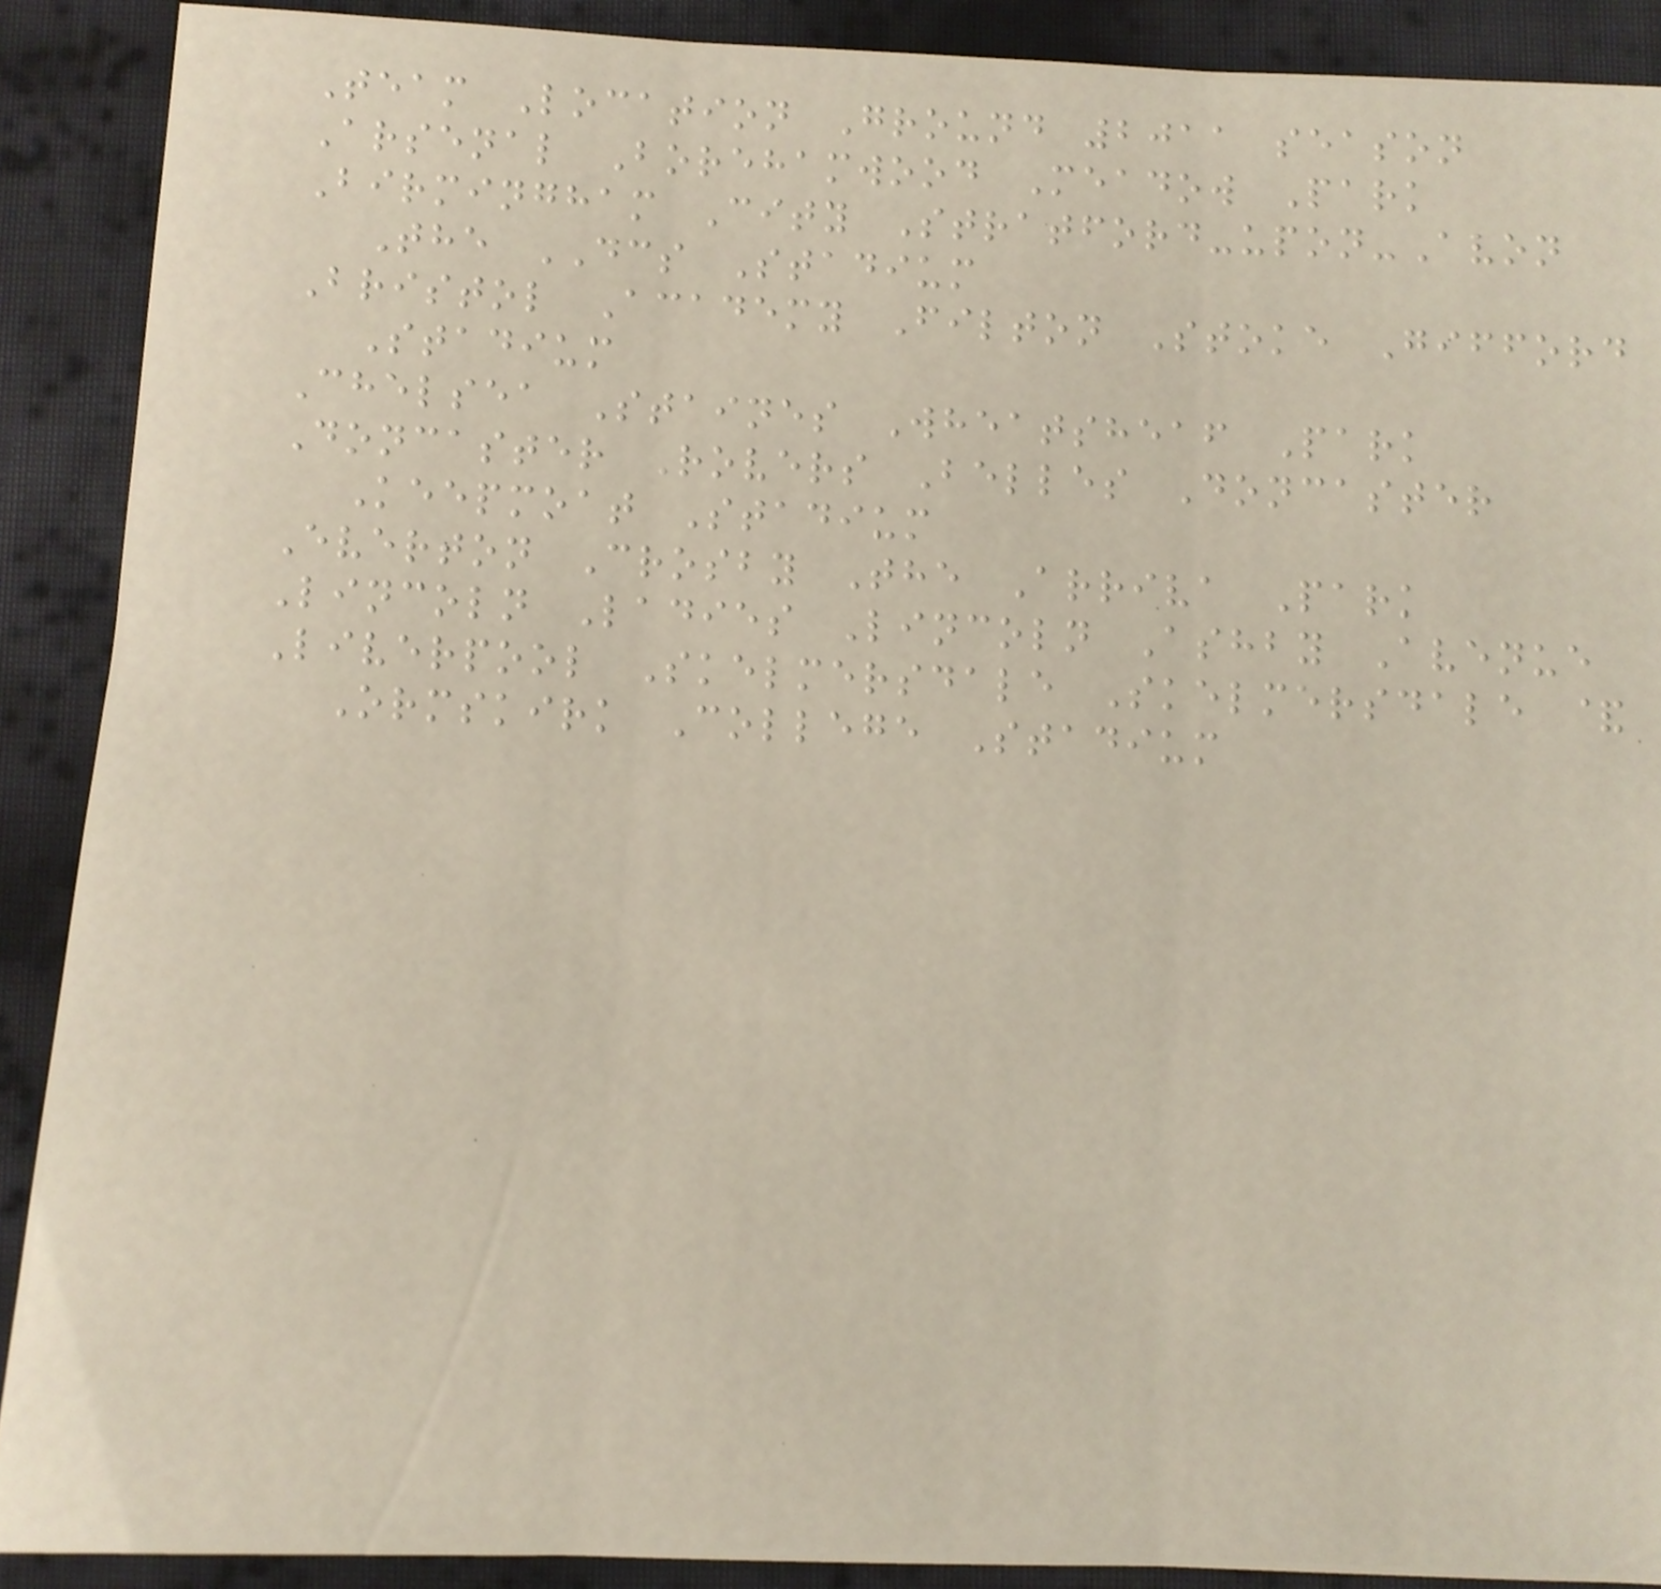Team Location Ground 2011 season
Arsenal Borehamwood Meadow Park
Birmingham City Stratford-upon-Avon
The DCS Stadium
Bristol Academy Filton Stoke Gifford
Stadium
Chelsea Staines Wheatsheaf Park
Doncaster Rovers Belles Doncaster
Keepmoat Stadium
Everton Crosby The Arriva Park
Lincoln Ladies Lincoln Ashby Avenue
Liverpool Skelmersdale Skelmersdale &
Ormskirk College Stadium
